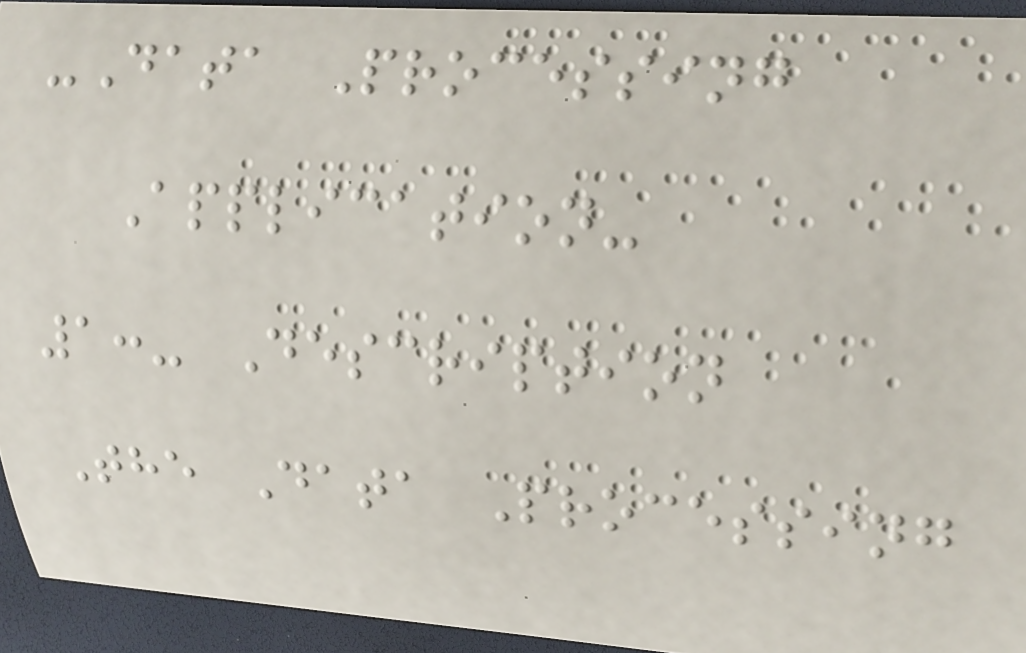-Data Processing
Application-
1:- Description
The Data Processing
